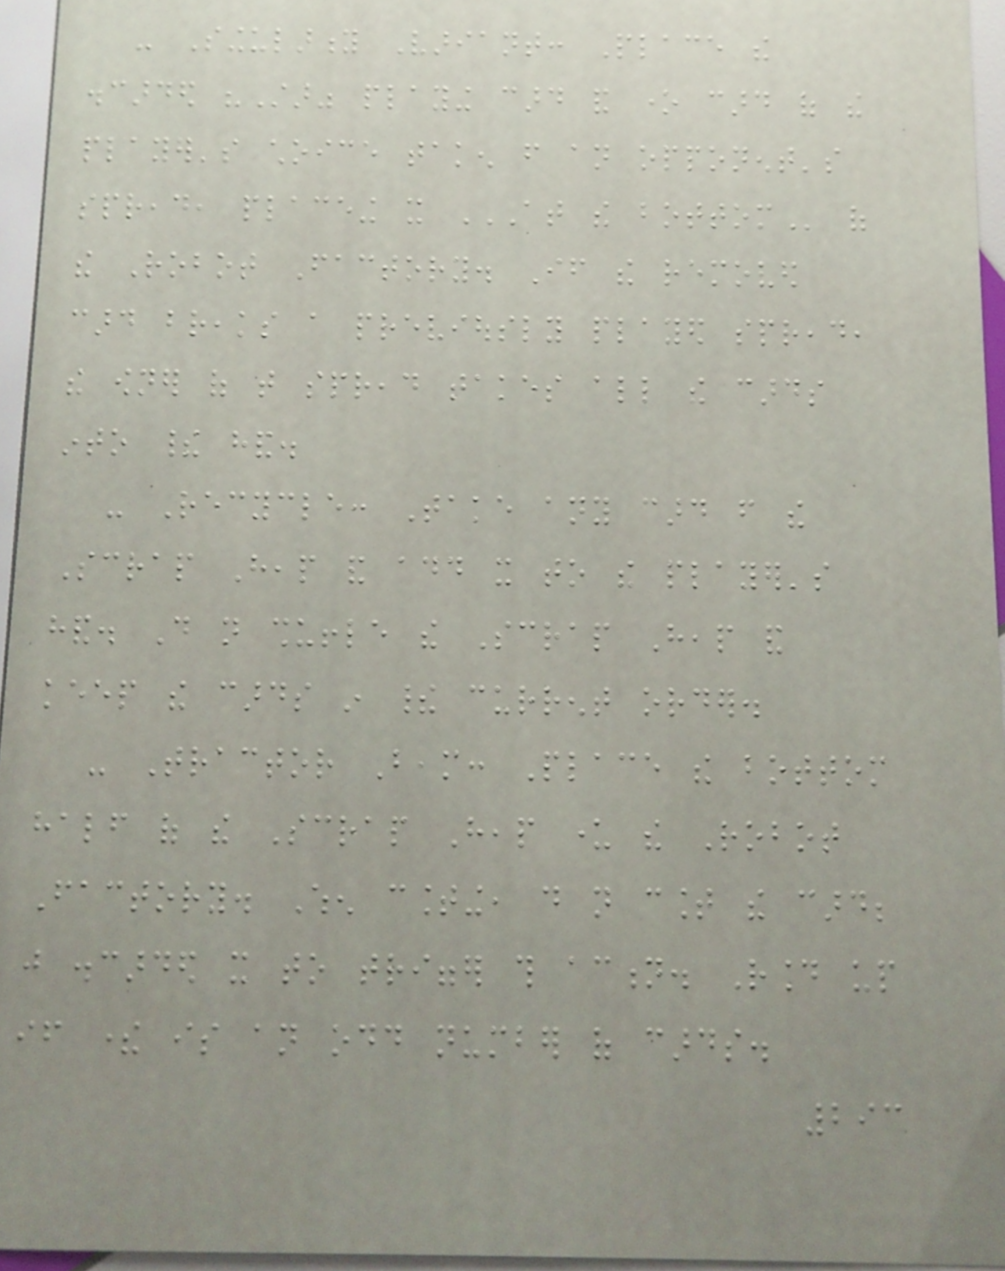- Singularity Variant: Place the
discarded "Star" playing card and one card of the
player's choice taken from an opponent's
spread, placeing it AT THE BOTTOM of
the Robot Factory. If the removed
card breaks a previously played spread,
the owner of that spread takes all the cards
into their hand.
- Recycle: Take any card from the
Scrap Heap and add it to the player's
hand. Do not shuffle the Scrap Heap and
keep the cards in their current order.
- Tractor Beam: Place the bottom
half of the Scrap Heap under the Robot
Factory. When counting, do not count the card;
just discarded it to trigger this action. Round up
if there is an odd number of cards.
293
